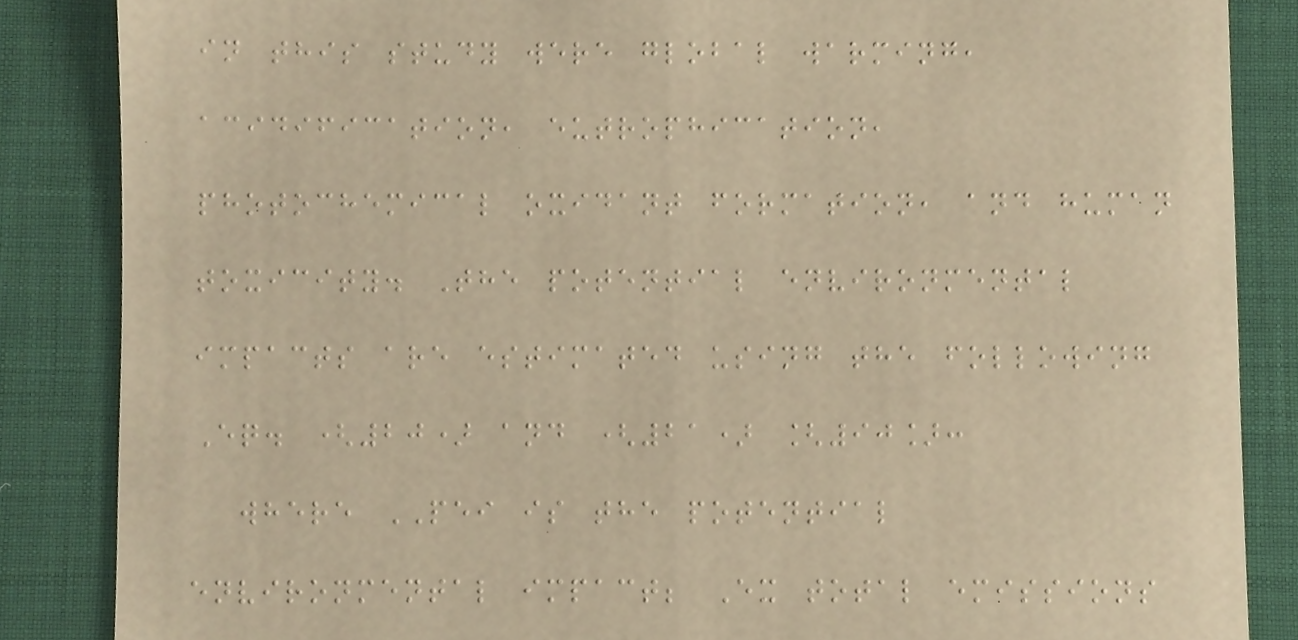in this study were global warming,
acidification, eutrophication,
photochemical oxidant formation, and human
toxicity. The potential environmental
impacts are estimated using the following
Eq. (20) and (21) [90]:
where PEI is the potential
environmental impact; Ex total emissions
